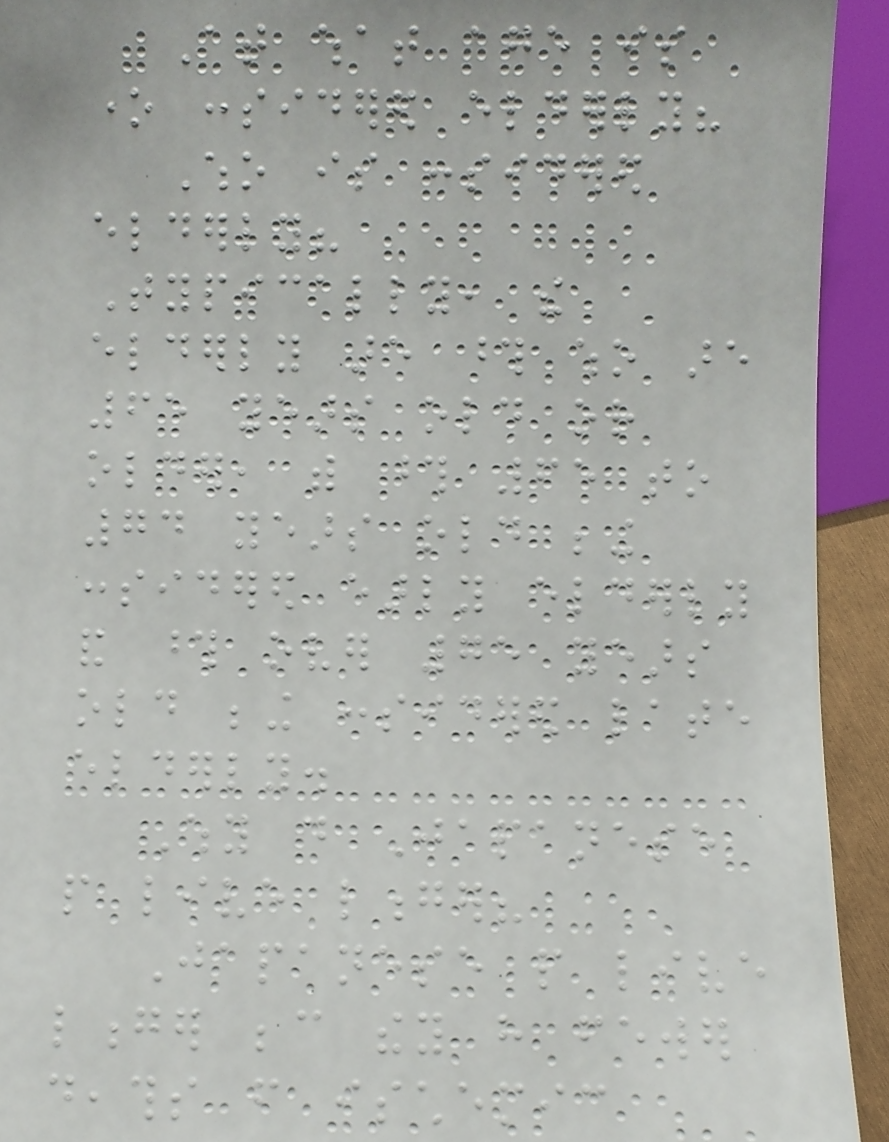At what age is
one considered elderly?
Who is considered
elderly?
Typically, the
elderly are those who are
65 years old or
older, with those 65 to
74 years old being
considered early elderly
and those over 75 years
old being considered late
elderly.
Why do Japanese
people live longer?
Japanese people live
longer because they have fewer
deaths from ischemic
